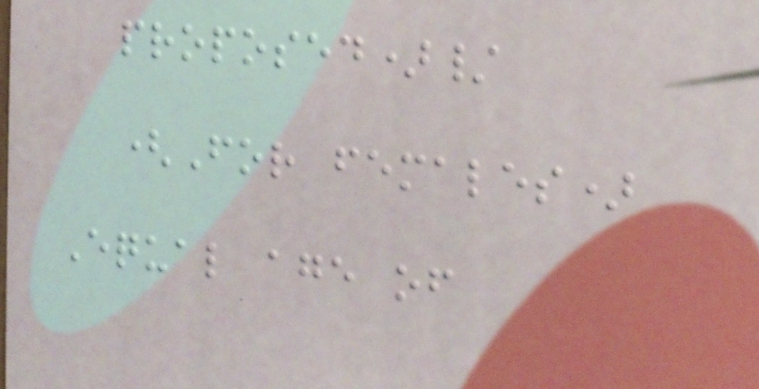proposed)/
(For females)
Equal age of
